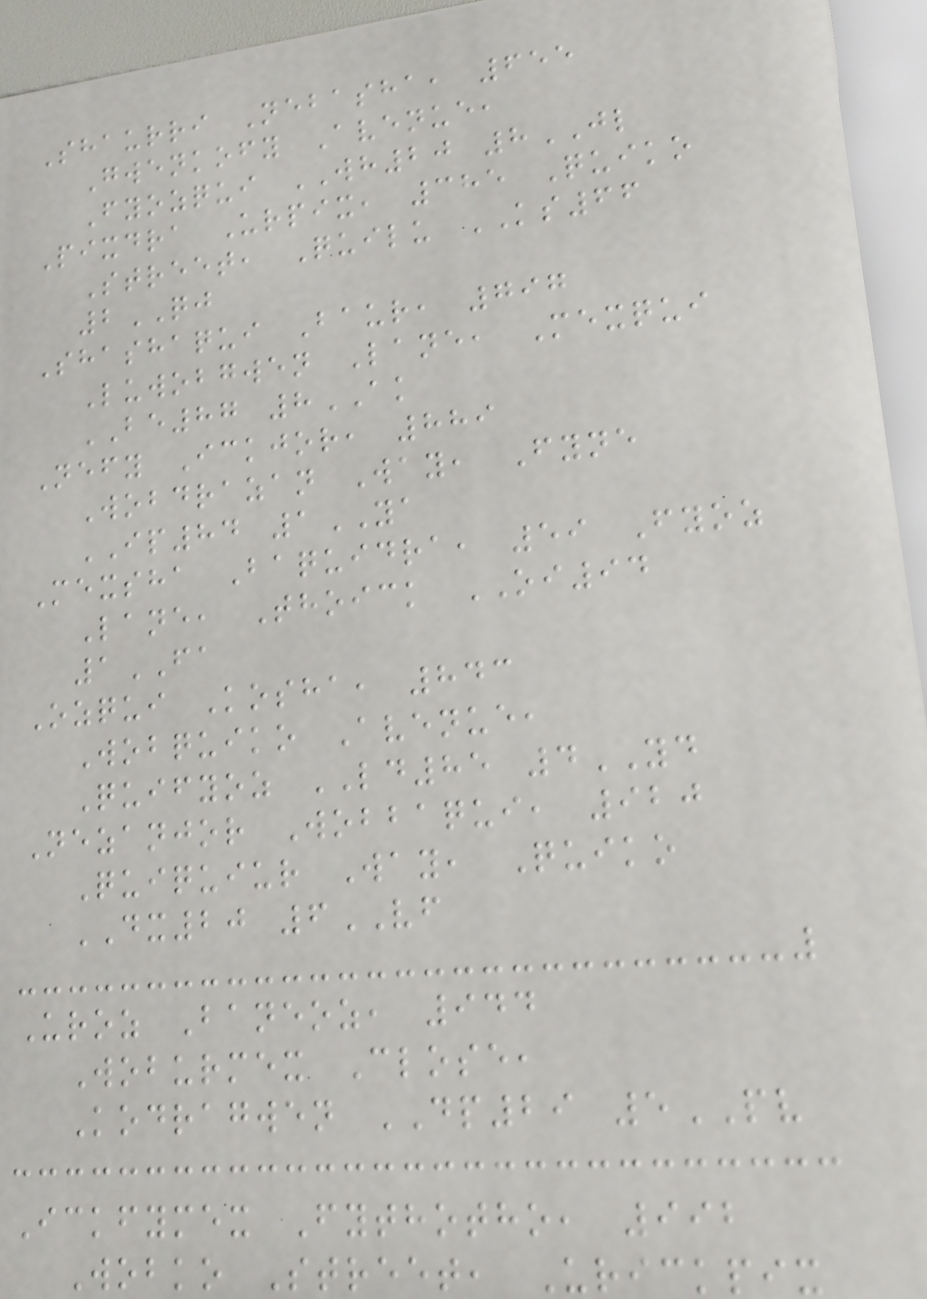Shaurri Nebasha, 655
Gwenkofy Avenue,
Fyozqui WH20 8JL
Pixdra Urpix, 385 Quiko
Street, Quilu KS66
2QJ
Shashaqui Baur, 797
Luwobgwen Lane, Mexqui
BE87 8AK
Nefy Ickjor, 889
Wobdrazan Way, Fyne
IP84 1YA
Mexsha Baquidra, 59 Fyoz
Lane, Thoick OI94
1FA
Ozqui Kosha, 843
Wobquiko Avenue,
Quifyoz LD85 4YD
Nezanjor Wobbaqui, 920
Quiquiur Way, Quiko
DX20 6VF
Uroz Baneoz, 944
Woburmex Close,
Kodragwen DP29 5PV
Ickfymex Fythotho, 992
Wobko Street, Urickpix
